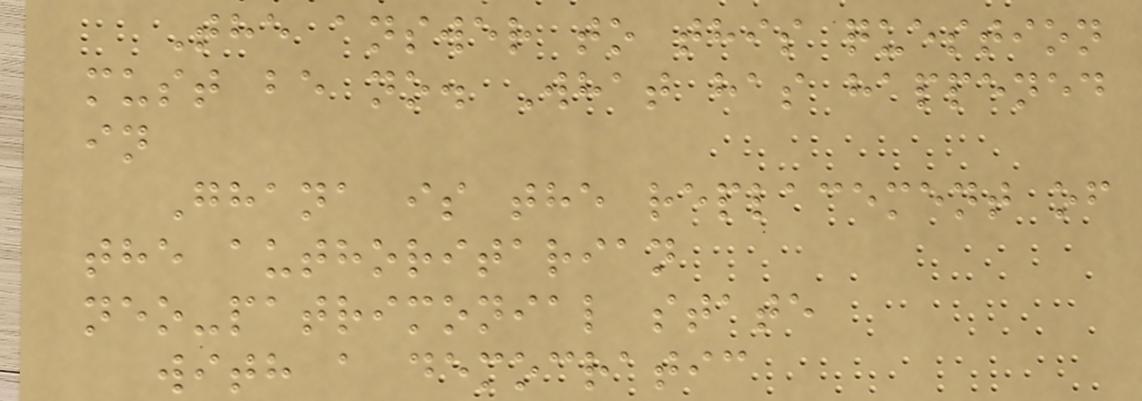The answer to this question
must be no. What has happened
in
Ghana is the replacement of
the authoritarian
neo-patrimonial state
with a democratic
